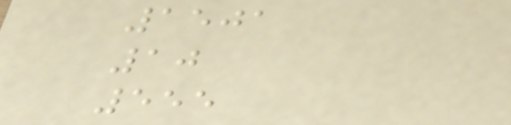1501
10
555
